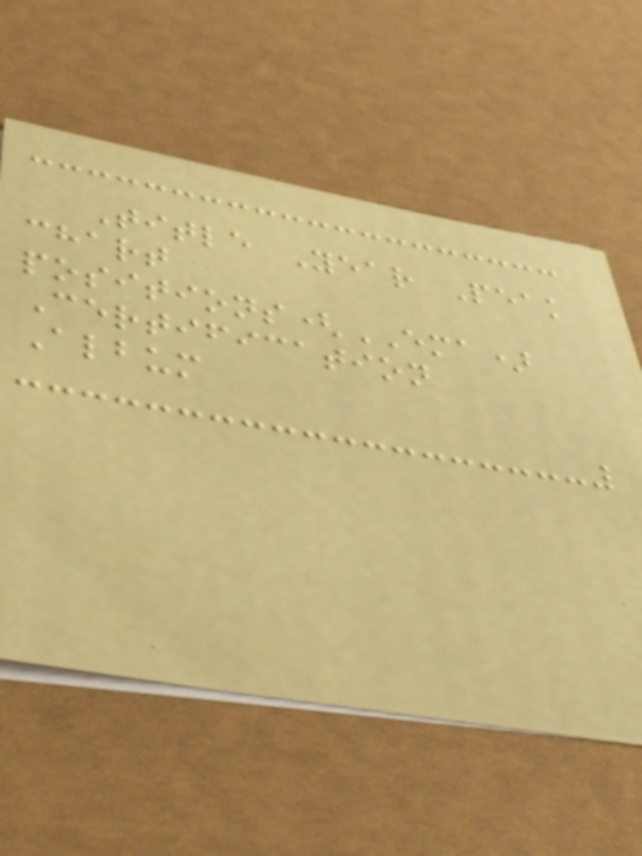Title Year Peak
chart
positions(EMA)
Certification
Album
